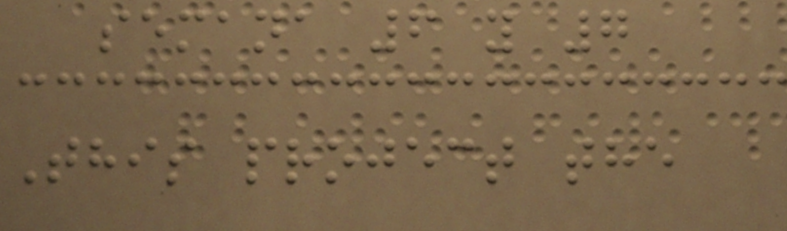semana 6 y 7
This project the
